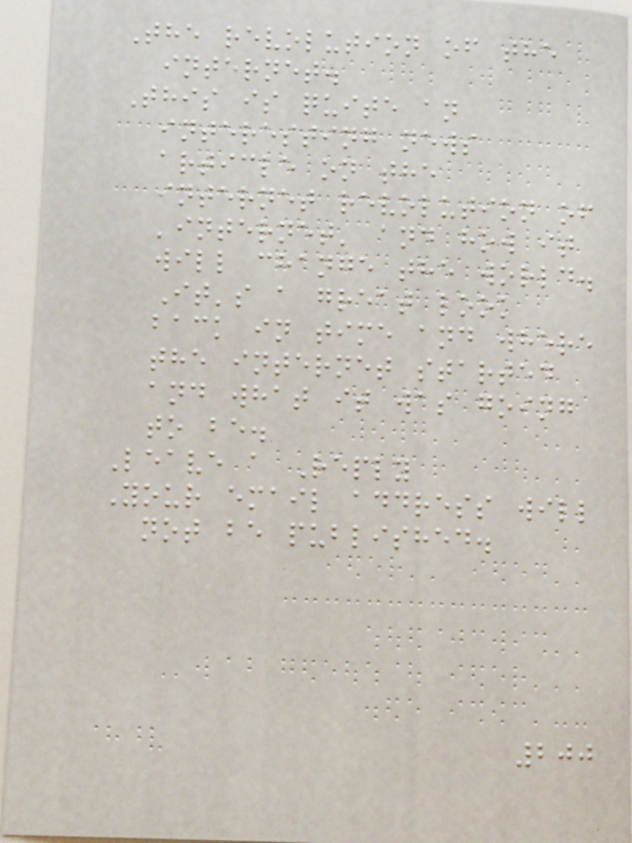The revolution of the
internet.
This is quite an
interesting news
article on the
internet revolution of
'internet' and how it
will change the world.
It's a great look
back in time and where
the internet started
and what it was going
to be.
Leave a Reply
Your email address will
not be published.
200
